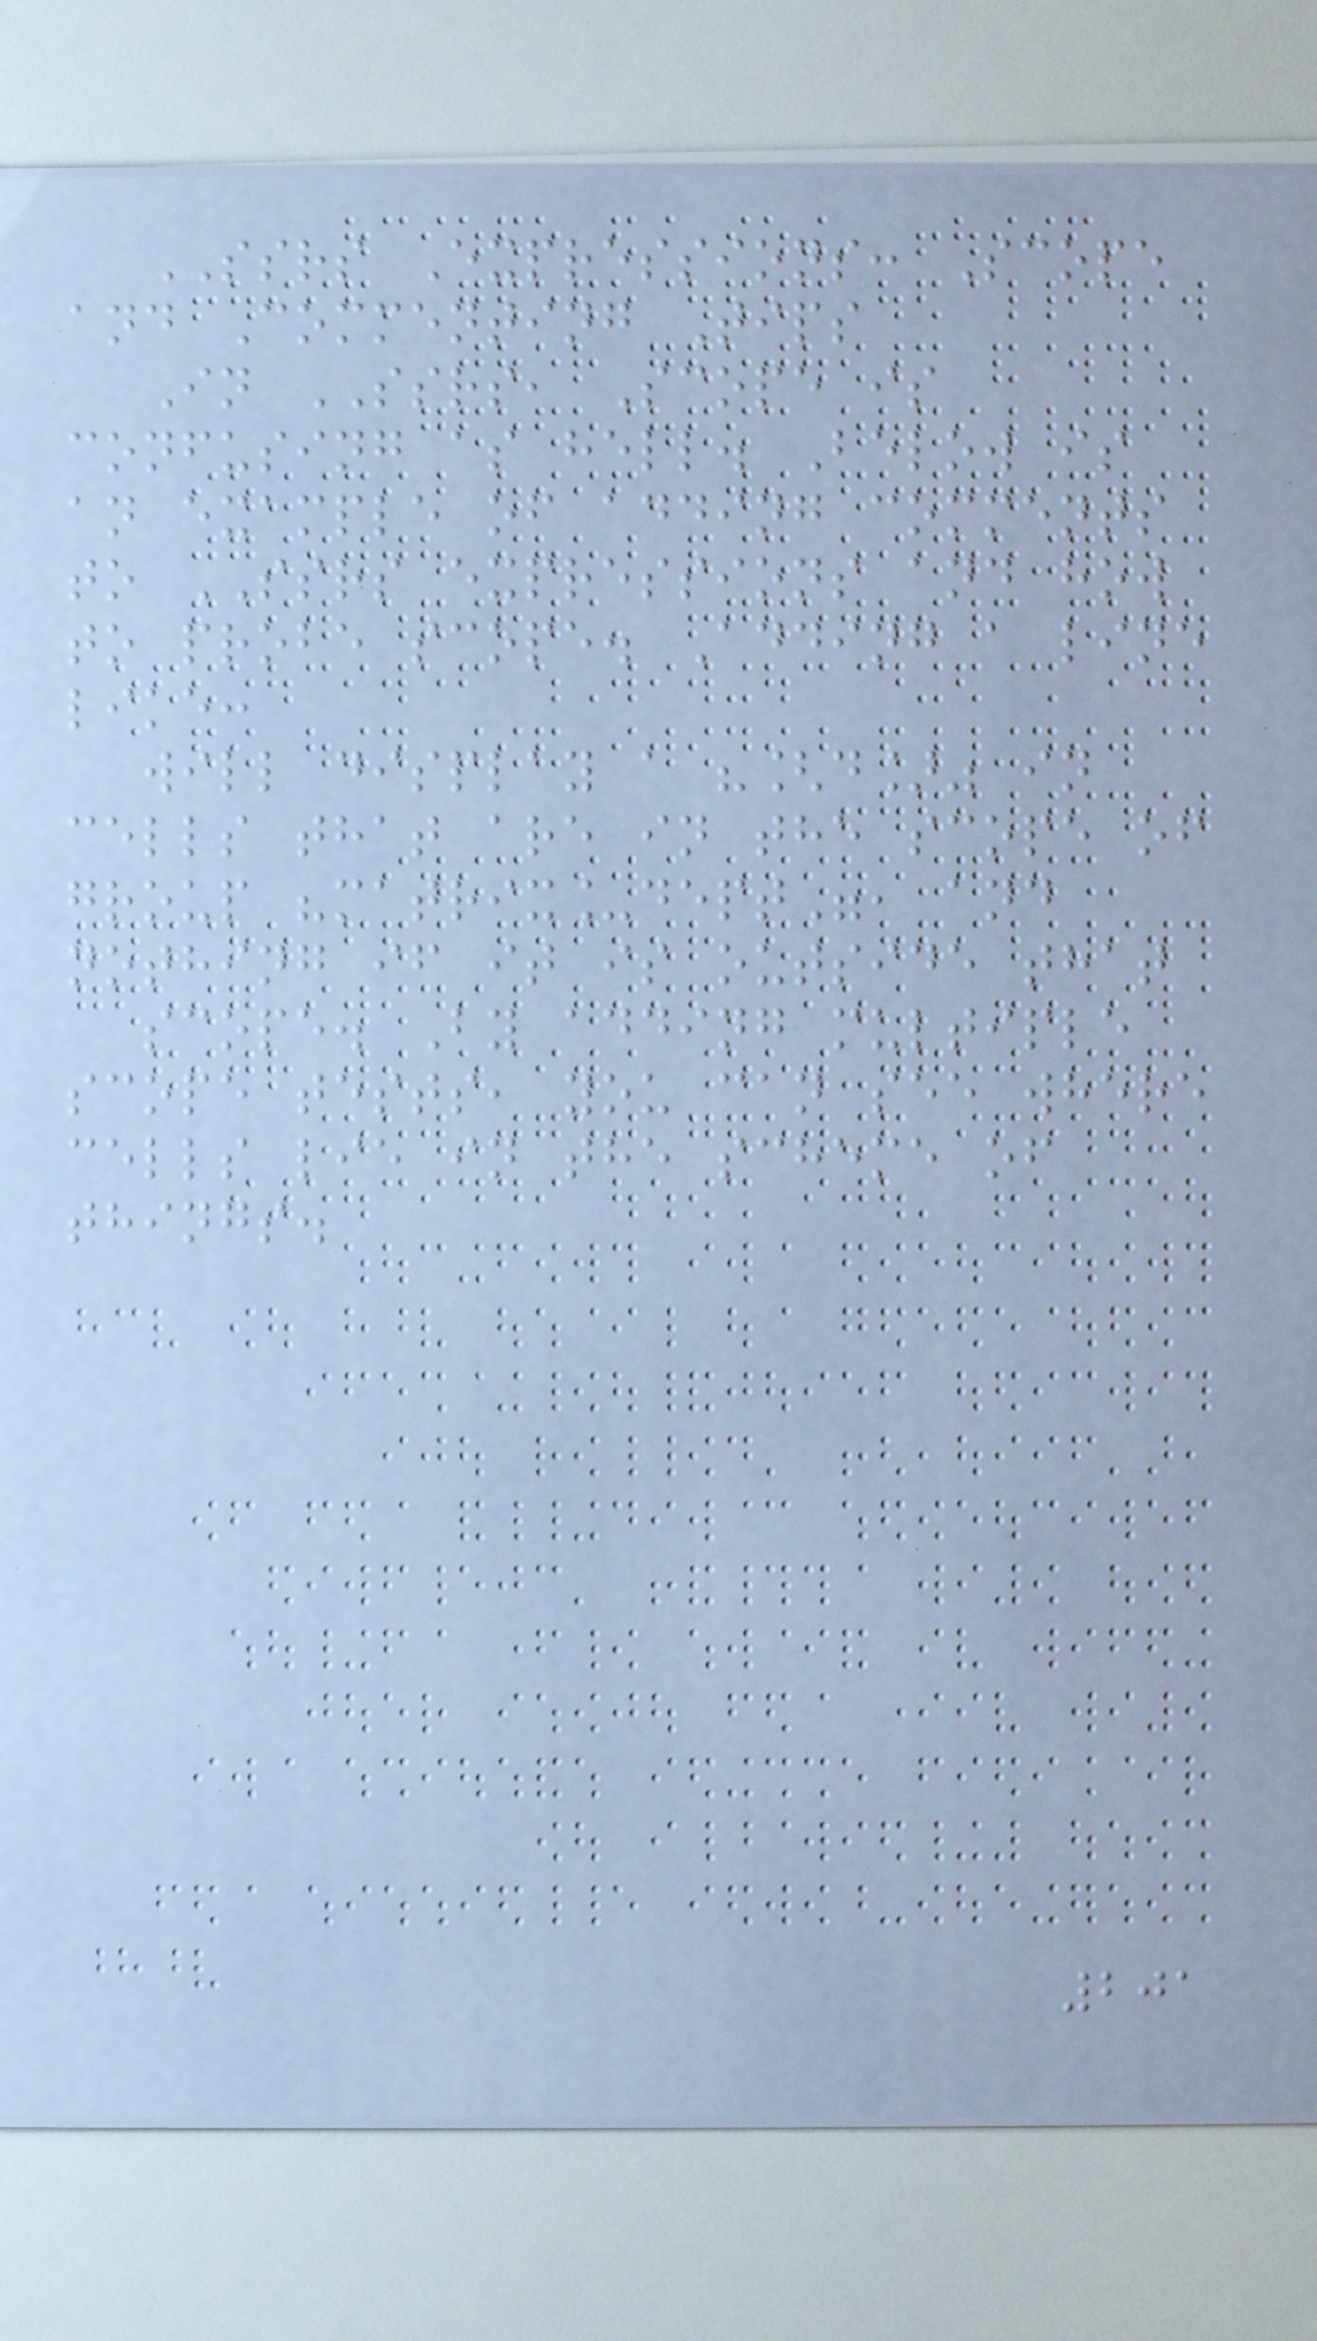SSRS Expressions: Scope
and Commenting Tips
In SSRS, Scope is
confusing as hell. Below is
an example of adding comments
to SSRS expressions and how
to probe scope. Adding a line
like:
will display a "[d]" in
cells that are in the scope of
group "matrix_dept", and
nothing if it is outside that
scope. By adding multiple
scope tests, you can see where
cells lie in the scheme of
things.
201
